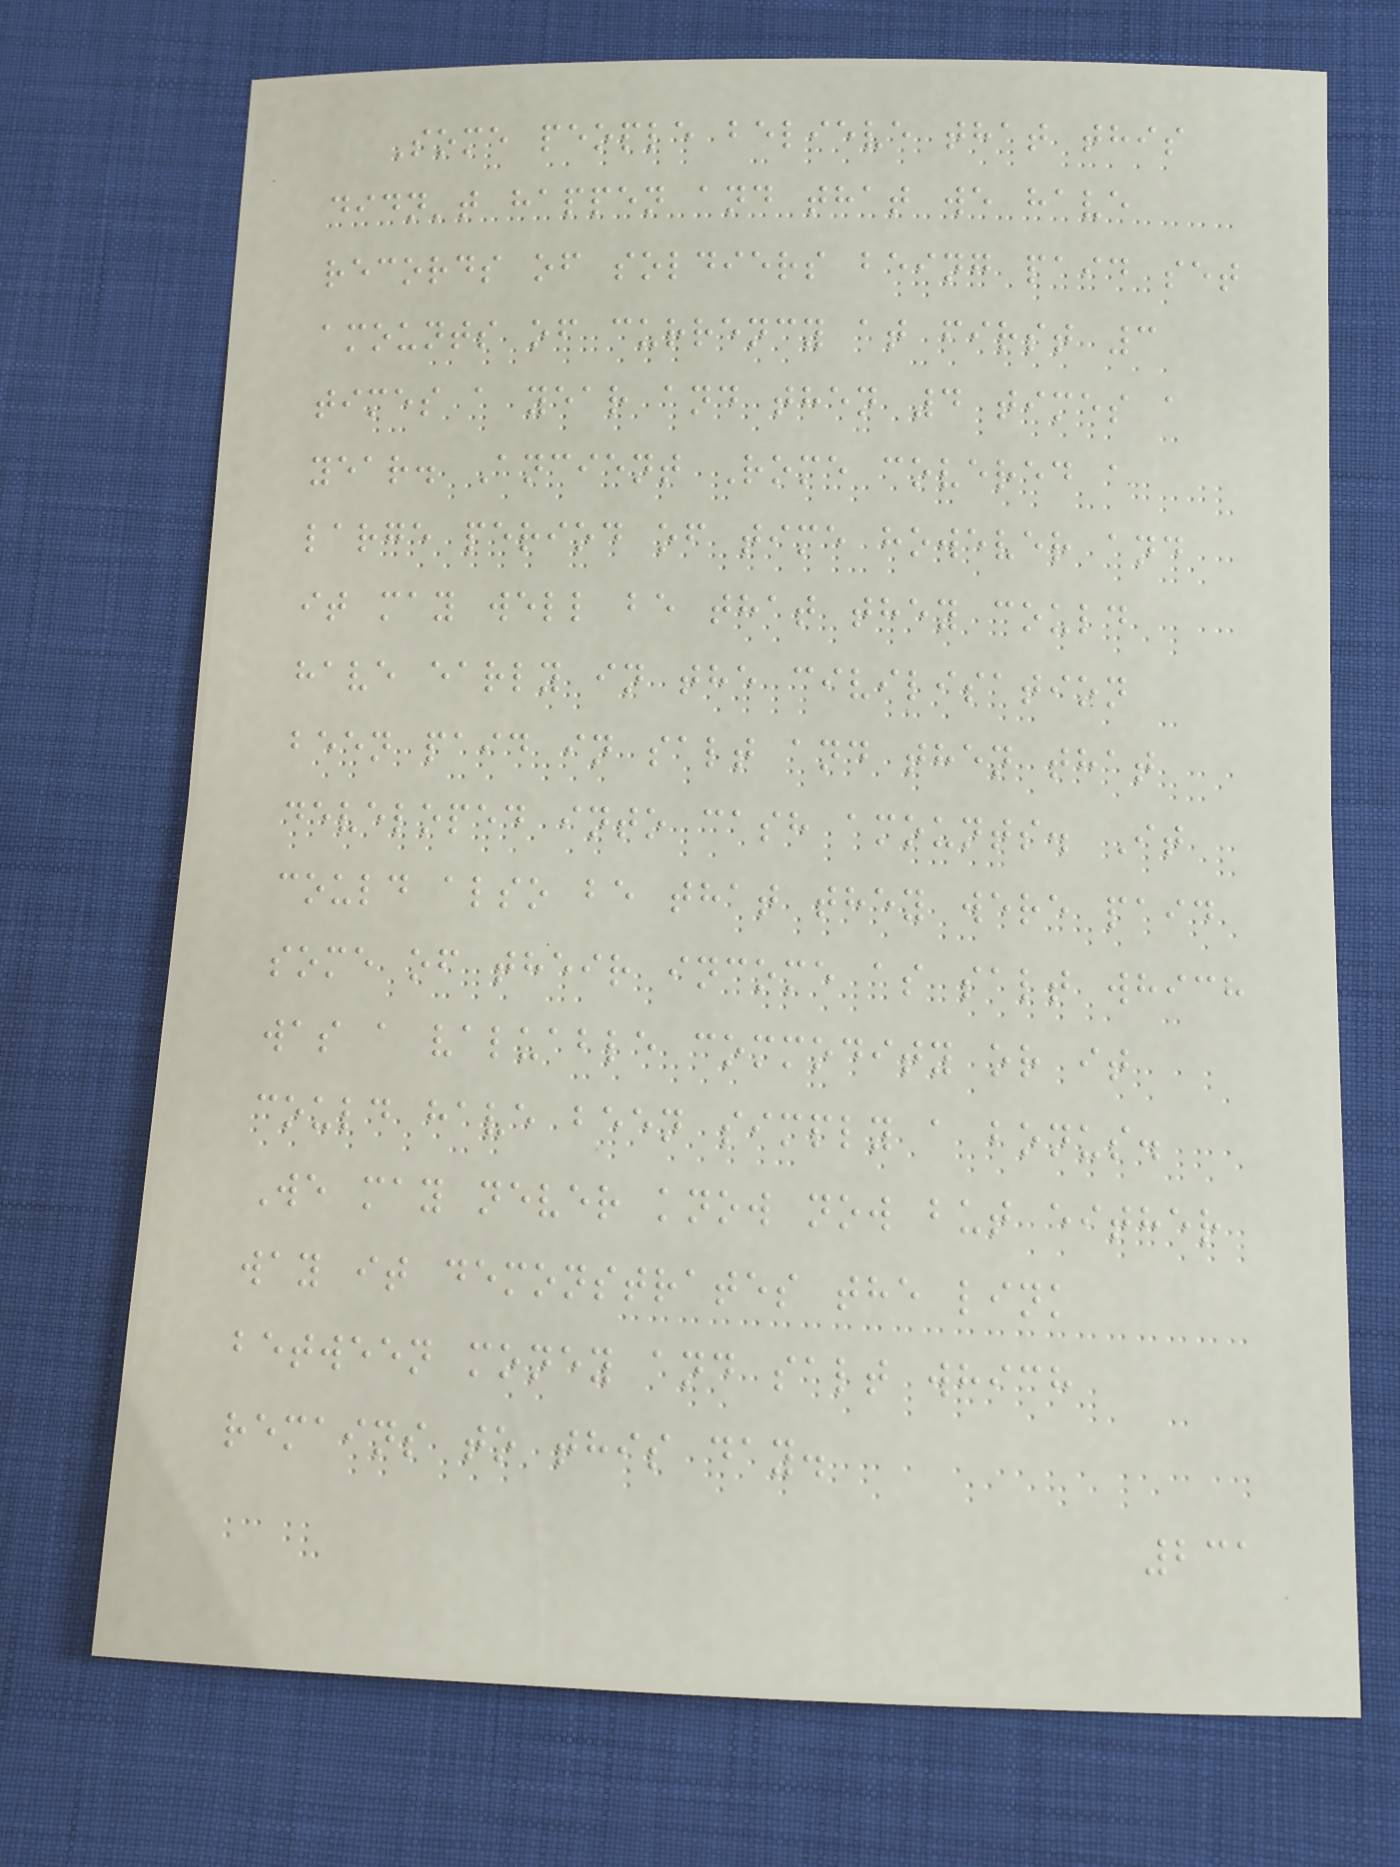Some people believe that this
didn't happen and that we have
records of soldiers being paid set
amounts of currency at first 3
times a year and then 4 times a
year. Ancient Rome covered a
large period of time however and
it may well be that they could
have early in the civilisation
been paid in salt and then that
developed into cash amounts. It
could also be that they were paid
some of their income as salt which
was a valuable commodity or it
could have been simply a bonus.
We may never know now but either
way it demonstrates the link
between money and salt which
remains to this day.
231
